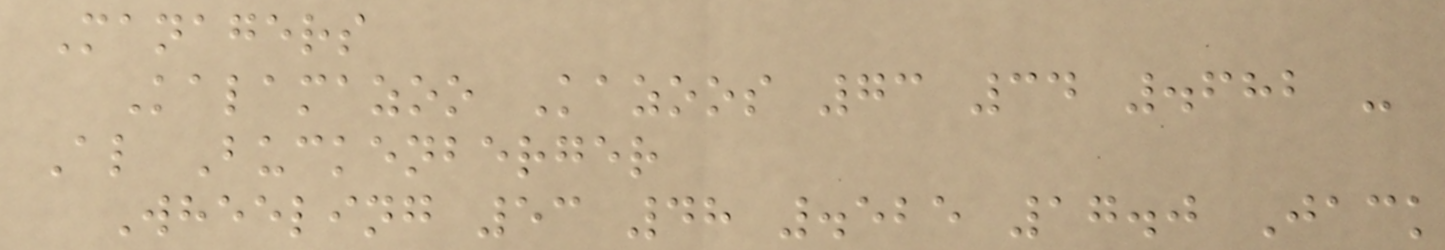Managers
Kalamazoo Kazoos 73 34 .682 -
Al Buckenberger
Wheeling 53 48 .525 17.0 Jack
